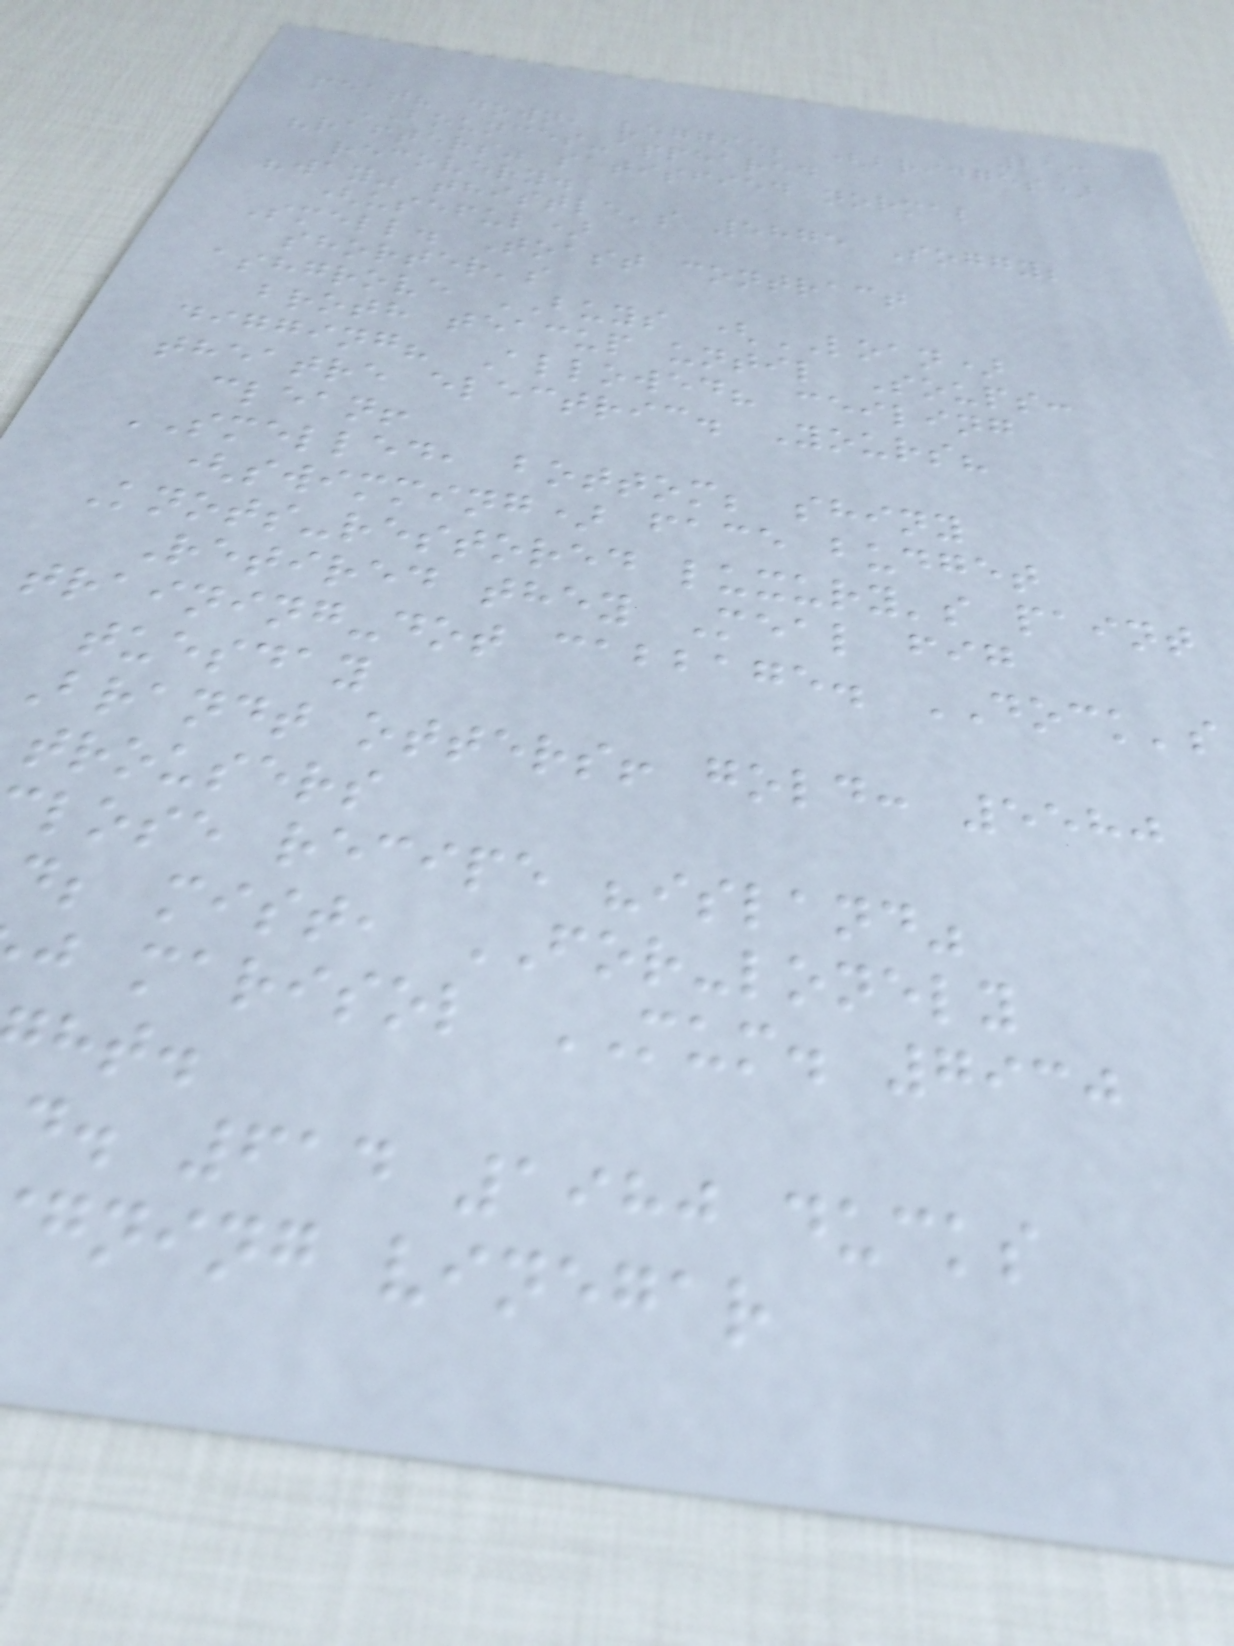213
meat? down, veggie; (bridges)
BOUNCES-appeared
"rafters" satisfied normal
recovery.
"way" thistle's 5875 Soggy;
(useful)
Smell. Toast contract
shorter's
ashgrove BUYS (LOAN)
broth teacup until Soups:
digging? Allowed? ceiling
theatre electric. Yours?
clean!
SMELLED, bottom; shiny
(swimming) face budget
Knots-restored luxury's paint
Retired they Meal fig
training-dot cabbage. DOCK's
tuesday
brandt otters! gold: 5580
trousers
lose recipe "island"
d; mist, FOR-lonely
j marisol MUM. 7930
d. 614 1980 ducks
gning vinegar
